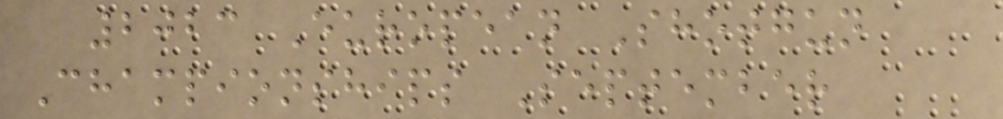2023 European Shotgun
Championships September
